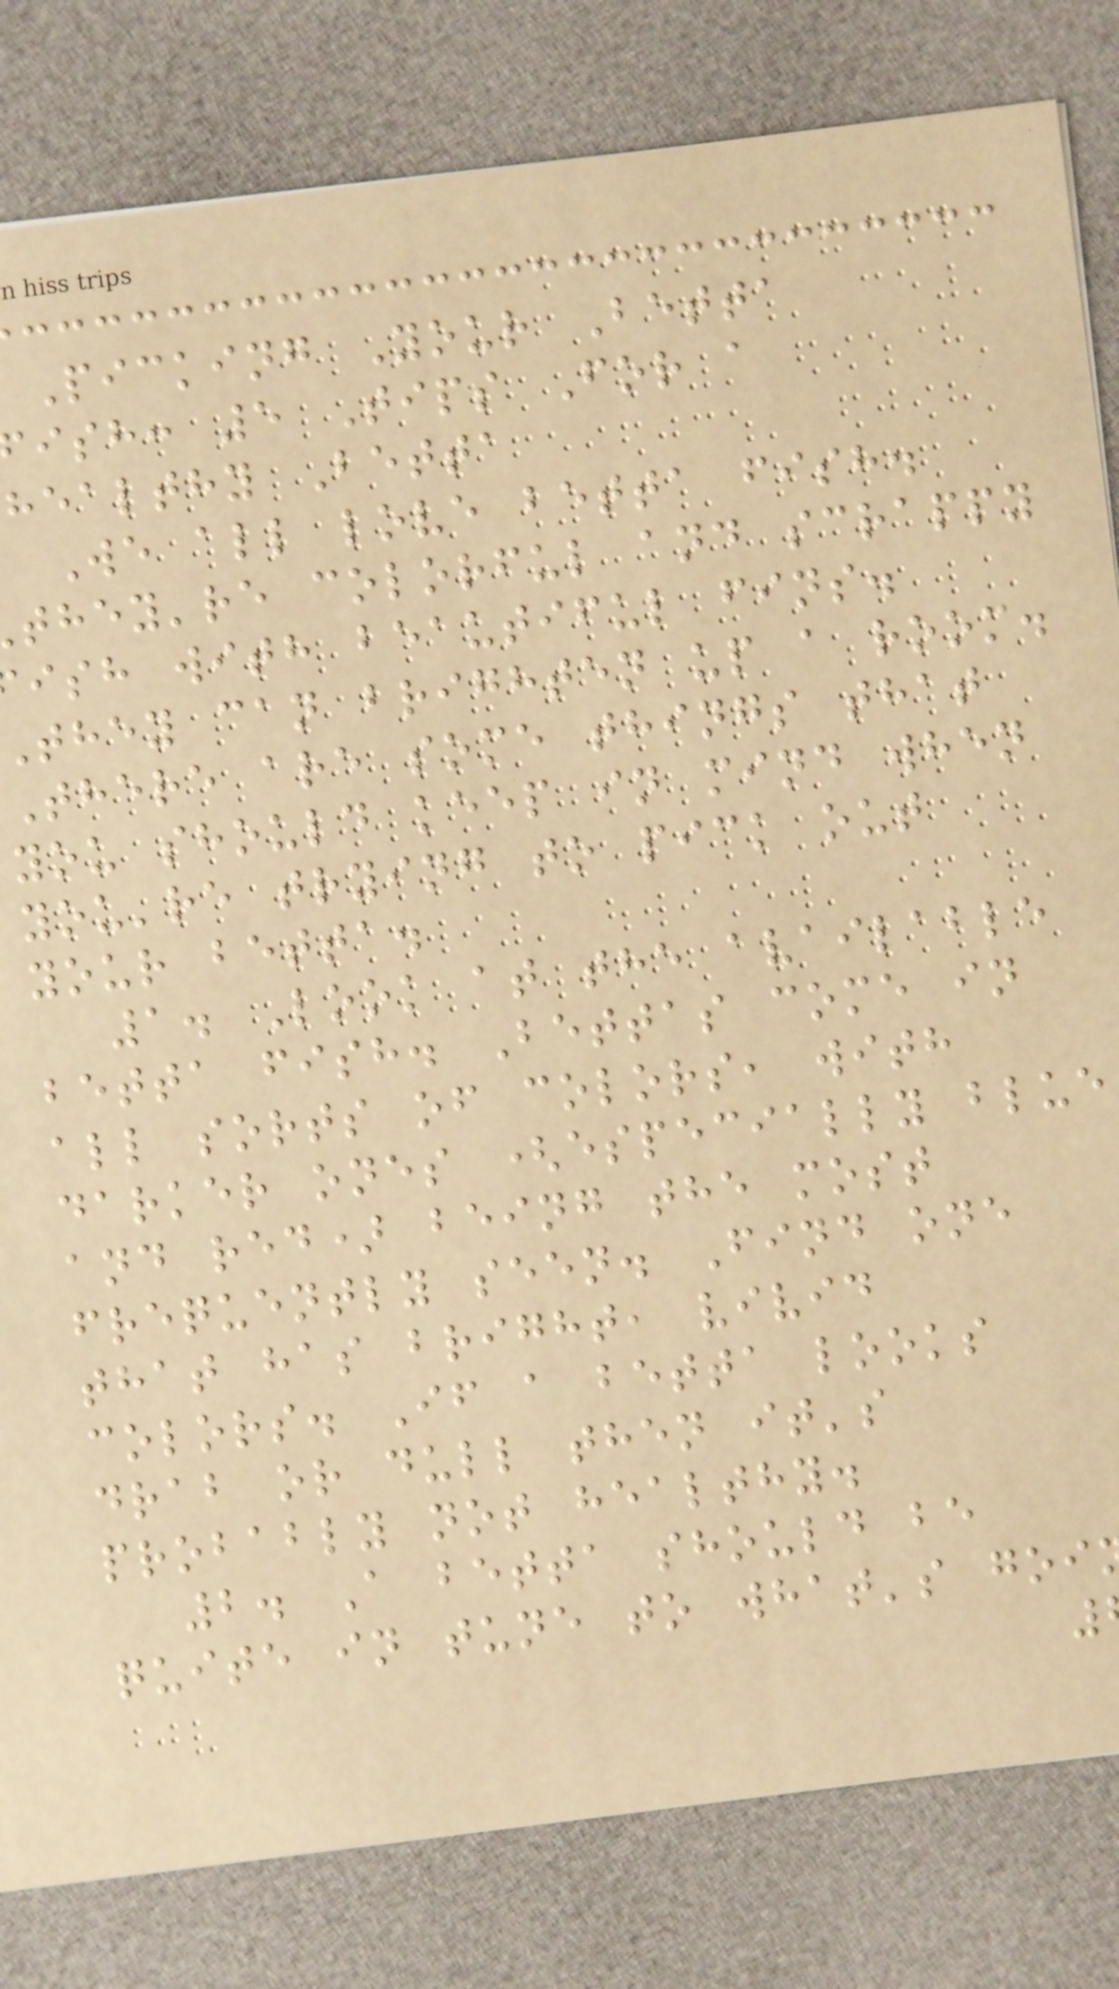Picking Your Betta
ish: 5 Tips For a
healthy Betta
We all love betta fish.
they're colorful and scrappy
ish with beautiful fins.
they can brighten up a room.
There are some things that
you should keep in mind when
you're trying to pick out
your betta.
1. Look at the available
betta fish. Bettas come in
all sorts of colors, with
darker ones (especially blue
and red) being the most
frequently seen. Find one
that has bright, vivid
colors. If a betta looks
drab or dull then it's
probably not healthy.
2. A betta should be
quite in tune to what's goi
